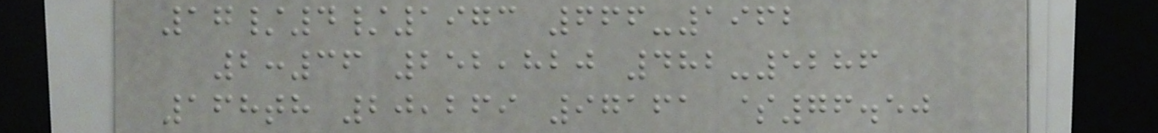17/4/1973 666-1962
2:36 252,820 482-5286
168th 20,269 97161 $76.50
